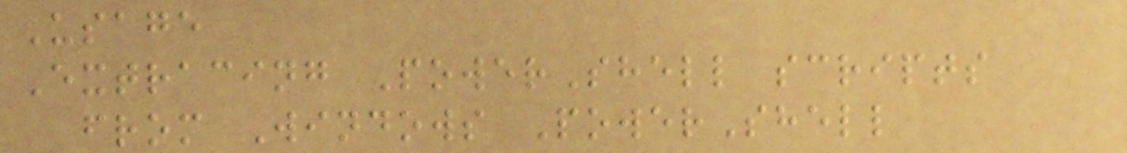Usage
Extracing PowerShell scripts
from Windows PowerShell
